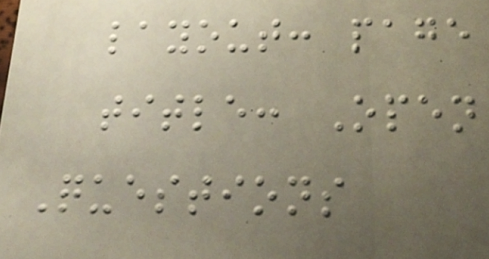layout: page
title: Open
Questions
